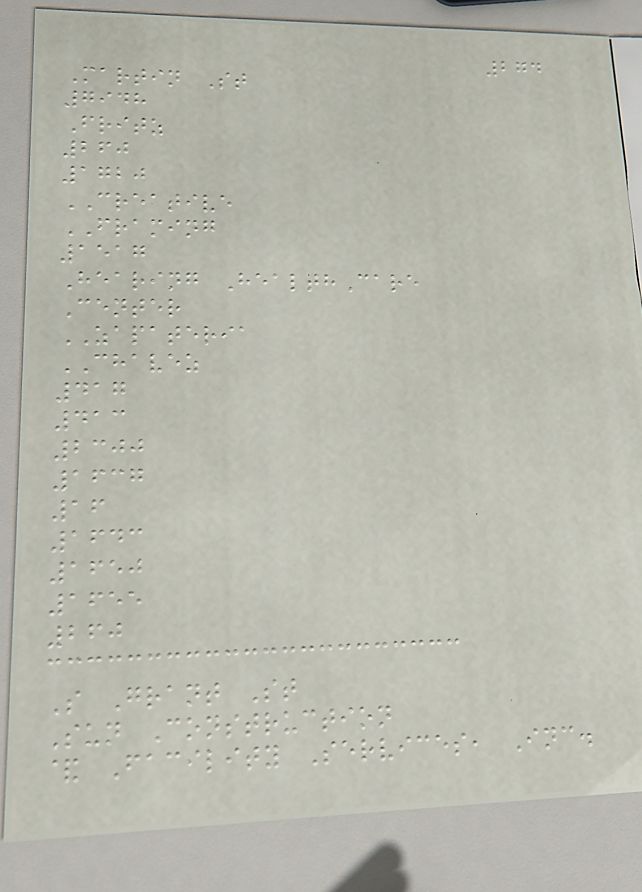274
Martin St
7948
Fritz
260
1720
CREATIVE
FRAMING
1517
Hearing HealthCare
Center
ZAPATERIA
CHAVEZ
417
413
2300
1637
16
1643
1650
1655
260
S Grant St
Sun Construction
& Facility Services, Inc.
